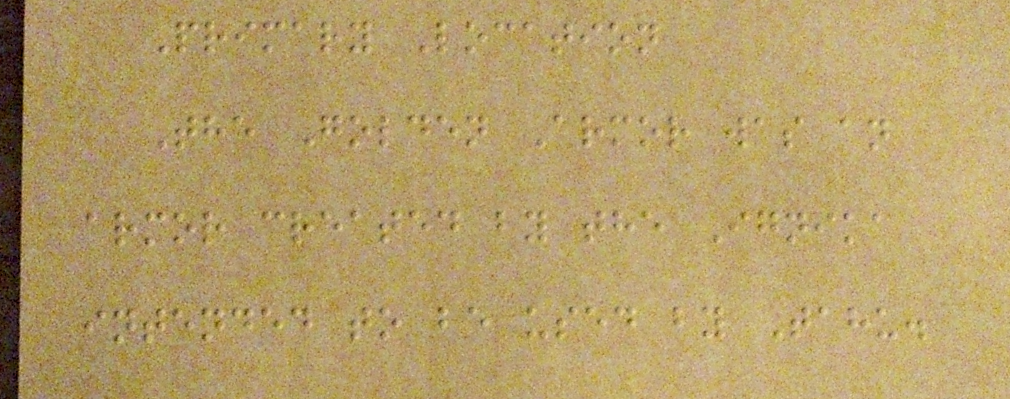Primary Location
The Golden Armor was an
armor created by the Ignika
intended to be used by Tahu.
